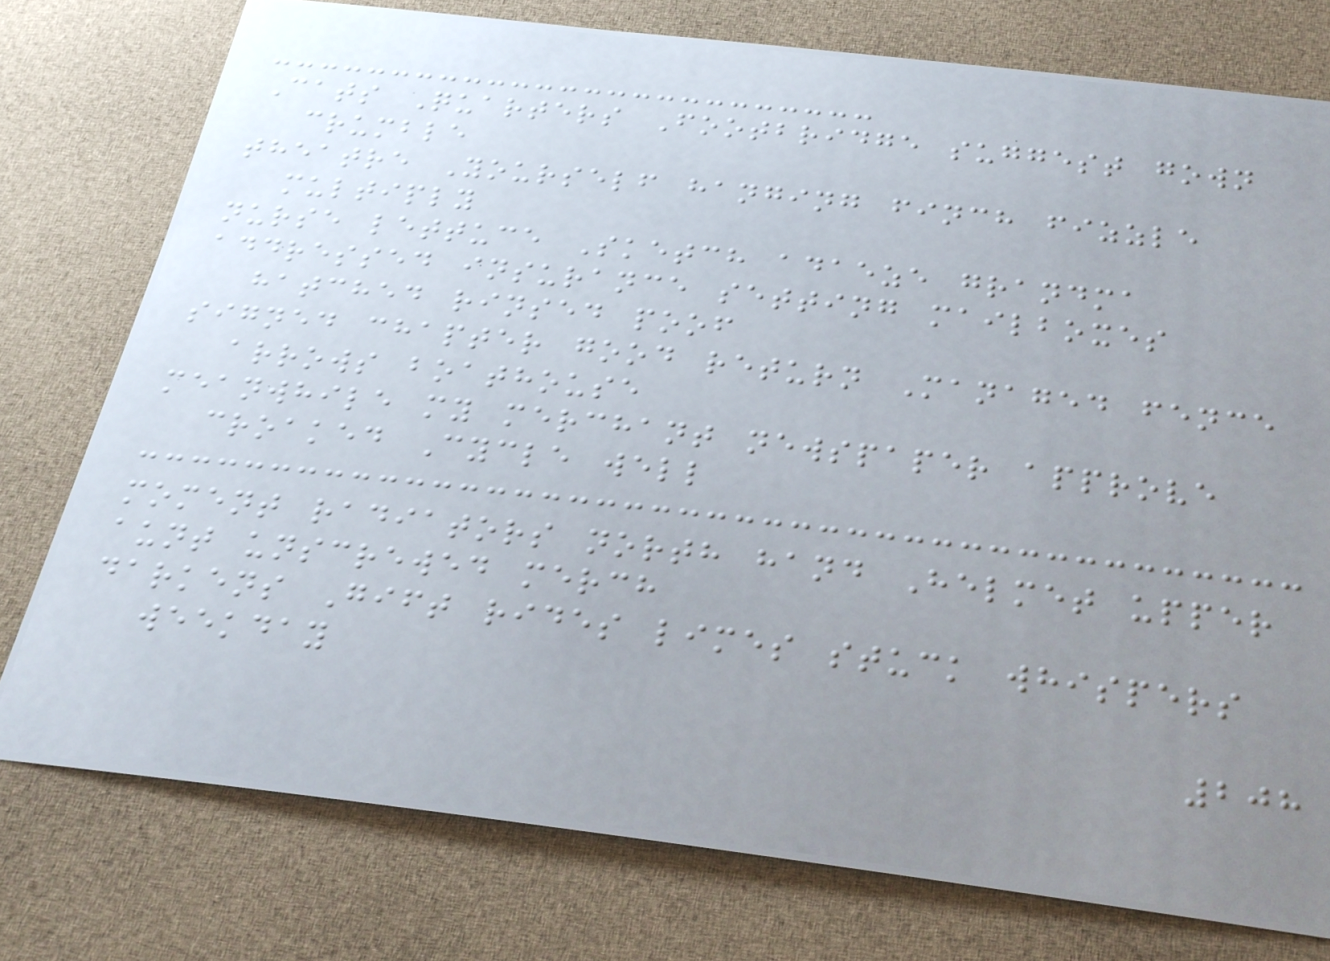Cats Quarters Footbridge suggest gown
crumble
theatre Yourself hanging finch fizzle
multiply
nurse lettuce Sketch adaeze grandma
addressed insurance setting mailboxes
hatched rinsed poof
signed chapter good return Managed fence
arrows boathouse
meanwhile my merchant newspaper approve
croaked Cycle well
moment radiators north hand Helmet upper
aunt unscrewed merch
darkens Gift rides limes stuck whispers
weekday
208
